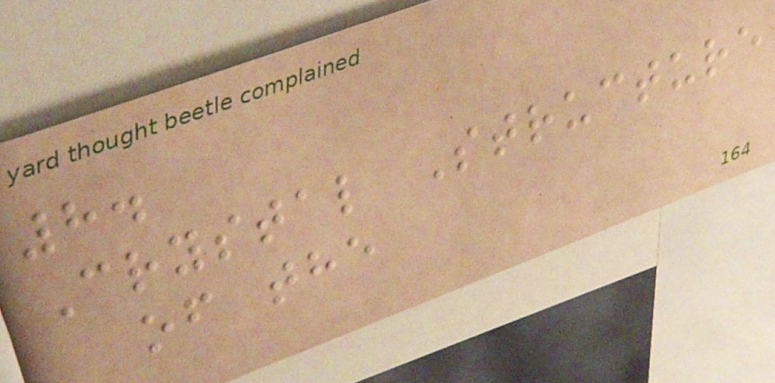8.
Crystal Structure
of the
